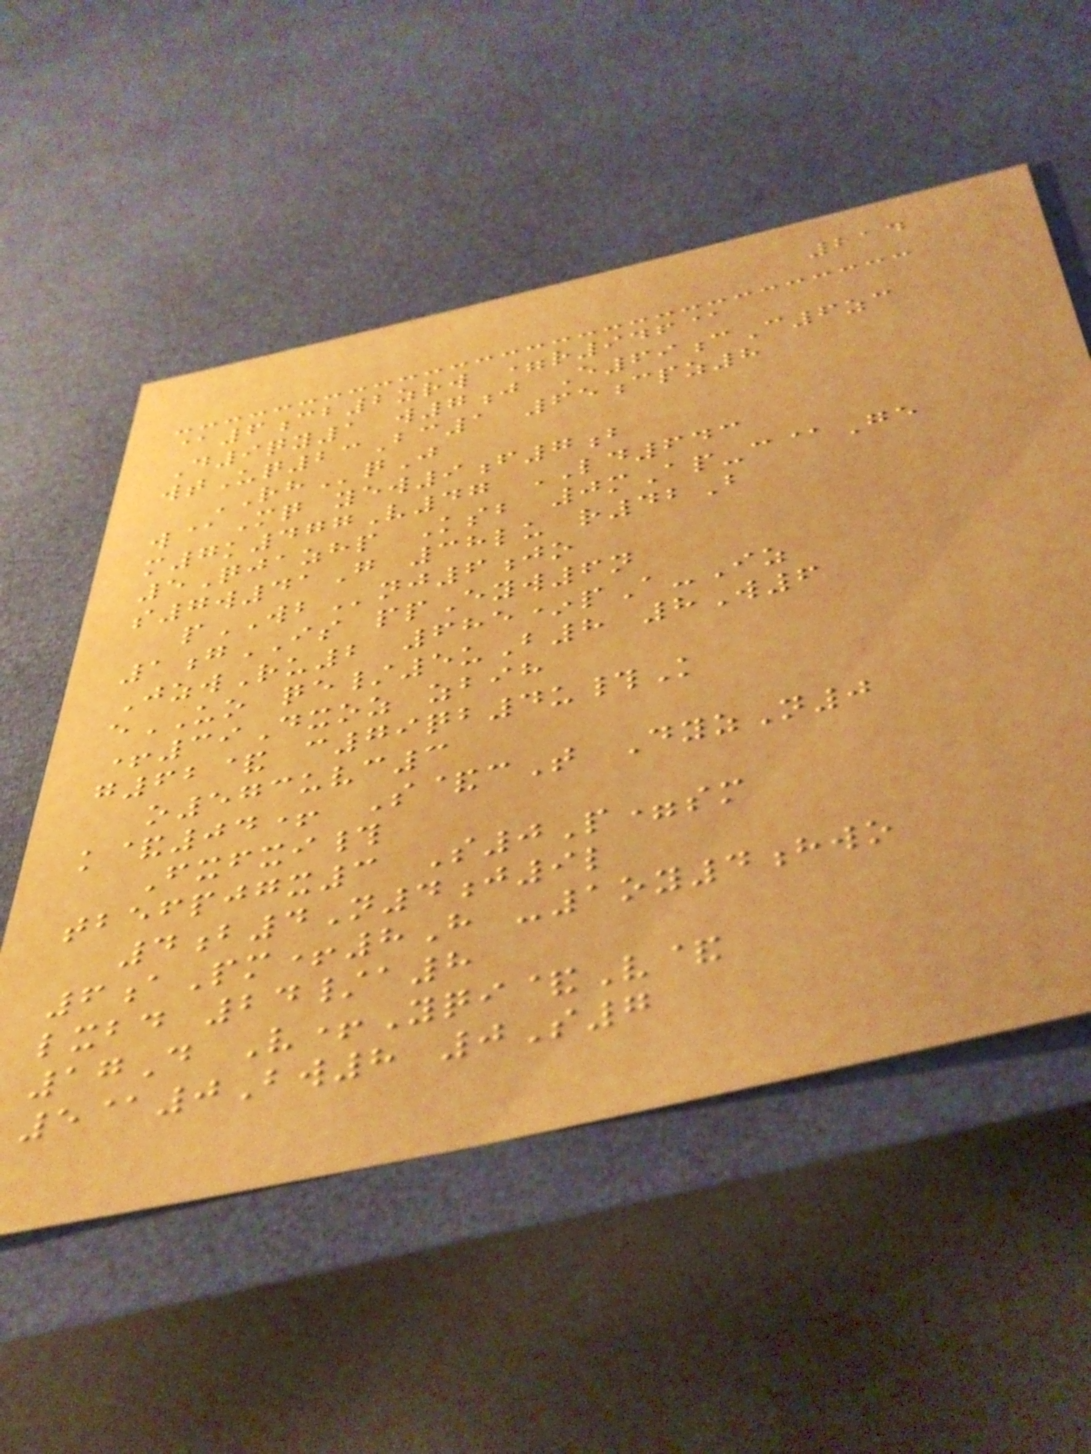214
@6cb2zrw =r946@
D9qy1 w7j E69cC6zc
wtUq23Bc1 65cpz8
RHqJ
w@Mq yew9f7b
m7k477V47 LD643
5Qjazhp Ksb 0mAp-c@Ge
s7w41G 38lu r42B
pWBnj6jo
1gIS ppEyw6n
JzwRu2 685*pA-Iz
eUO qe/5uB8 8W6
+39Dxoz zbih
g62& c79qb4u#K
o573uvc3
k&04+ S&cT DyzN0
Fxfxi#
tbefpjgx3 S0P=sm
4b4N4j9l
6aPm+8H -1oy4hwo
lxbd 24/a8
17D V+Yqi&V&
5@0Bw8 0S7
